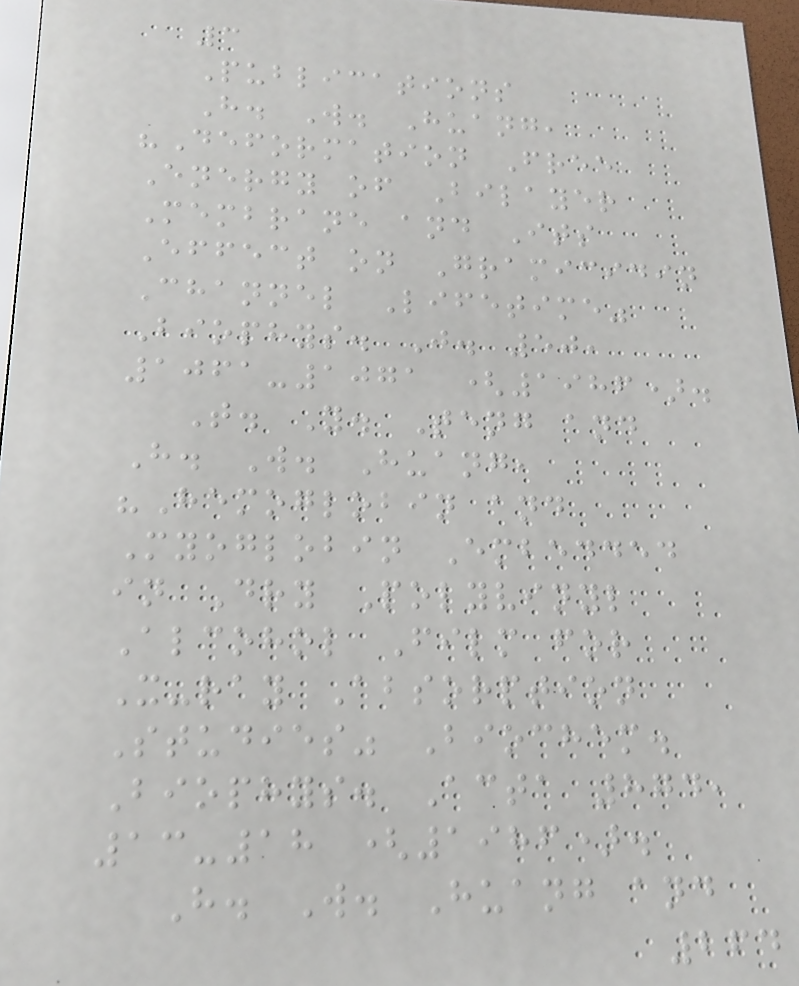3
Publications
H. W. Huang,
"Deformation Free
Energy of Bilayer
Membrane and Its
Effect on Gramicidin
Channel Lifetime"
Biophys. J. 50,
1061-1071 (1986).
T. Y. Teng and
H. W. Huang,
"Hemoglobin and
Myoglobin Embedded
in Dry Polyvinyl
Alcohol Film for
X-ray Absorption
Studies" Biochem.
Biophys. Acta 874,
13-18 (1986).
H. W. Huang and
264
